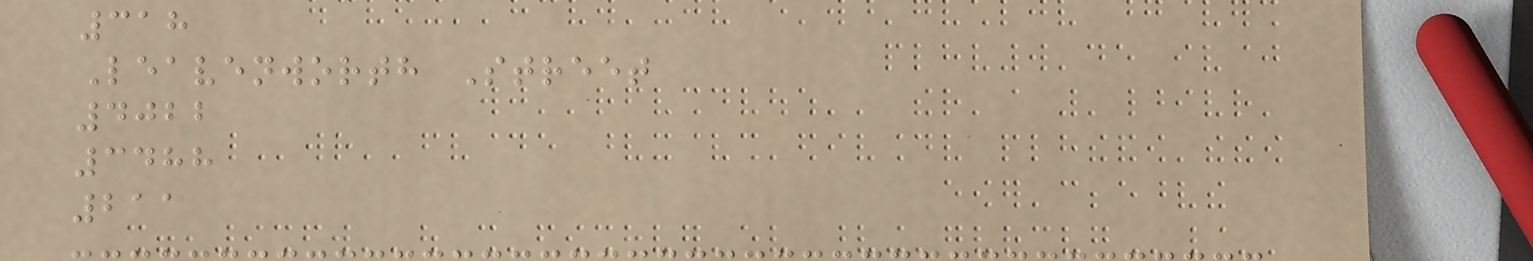318
Leavenworth Street
4022
3488
211
